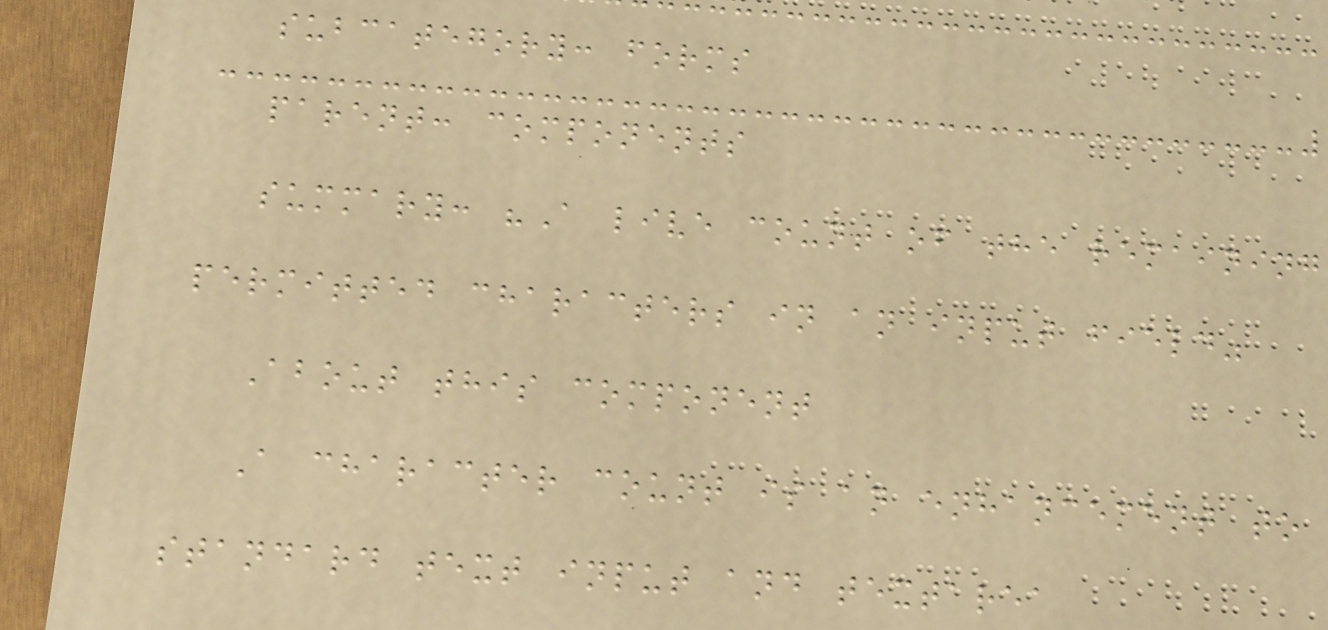subcategory: forms
parent: components
summary: "A live count of the remaining
permitted characters in an input field"
About this component
A character count is an enhancement to
standard text input and textarea
